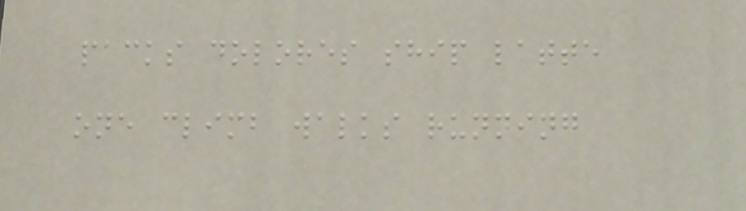packs dolores ship latte
one climb walks running
